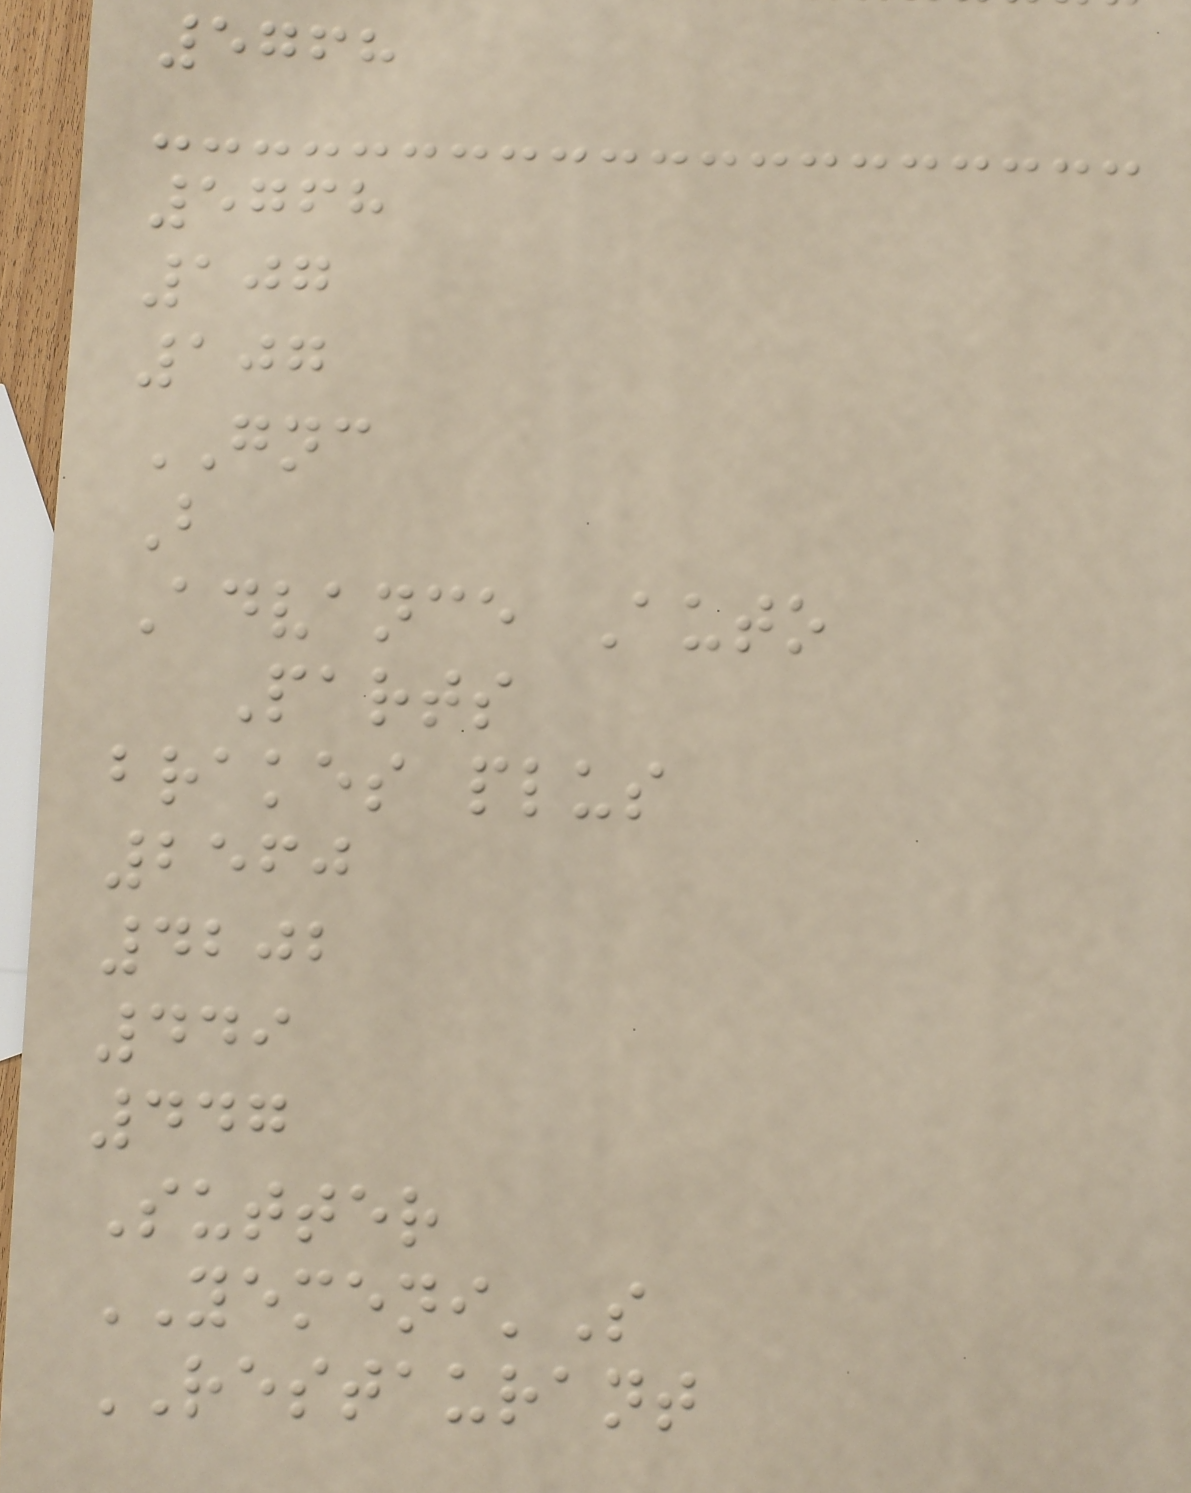5768
5768
107
107
GNC
B
Advance Auto
Parts
brakes plus
2560
4202
449
447
Sutter
YEMENI'S
RESTAURANT
